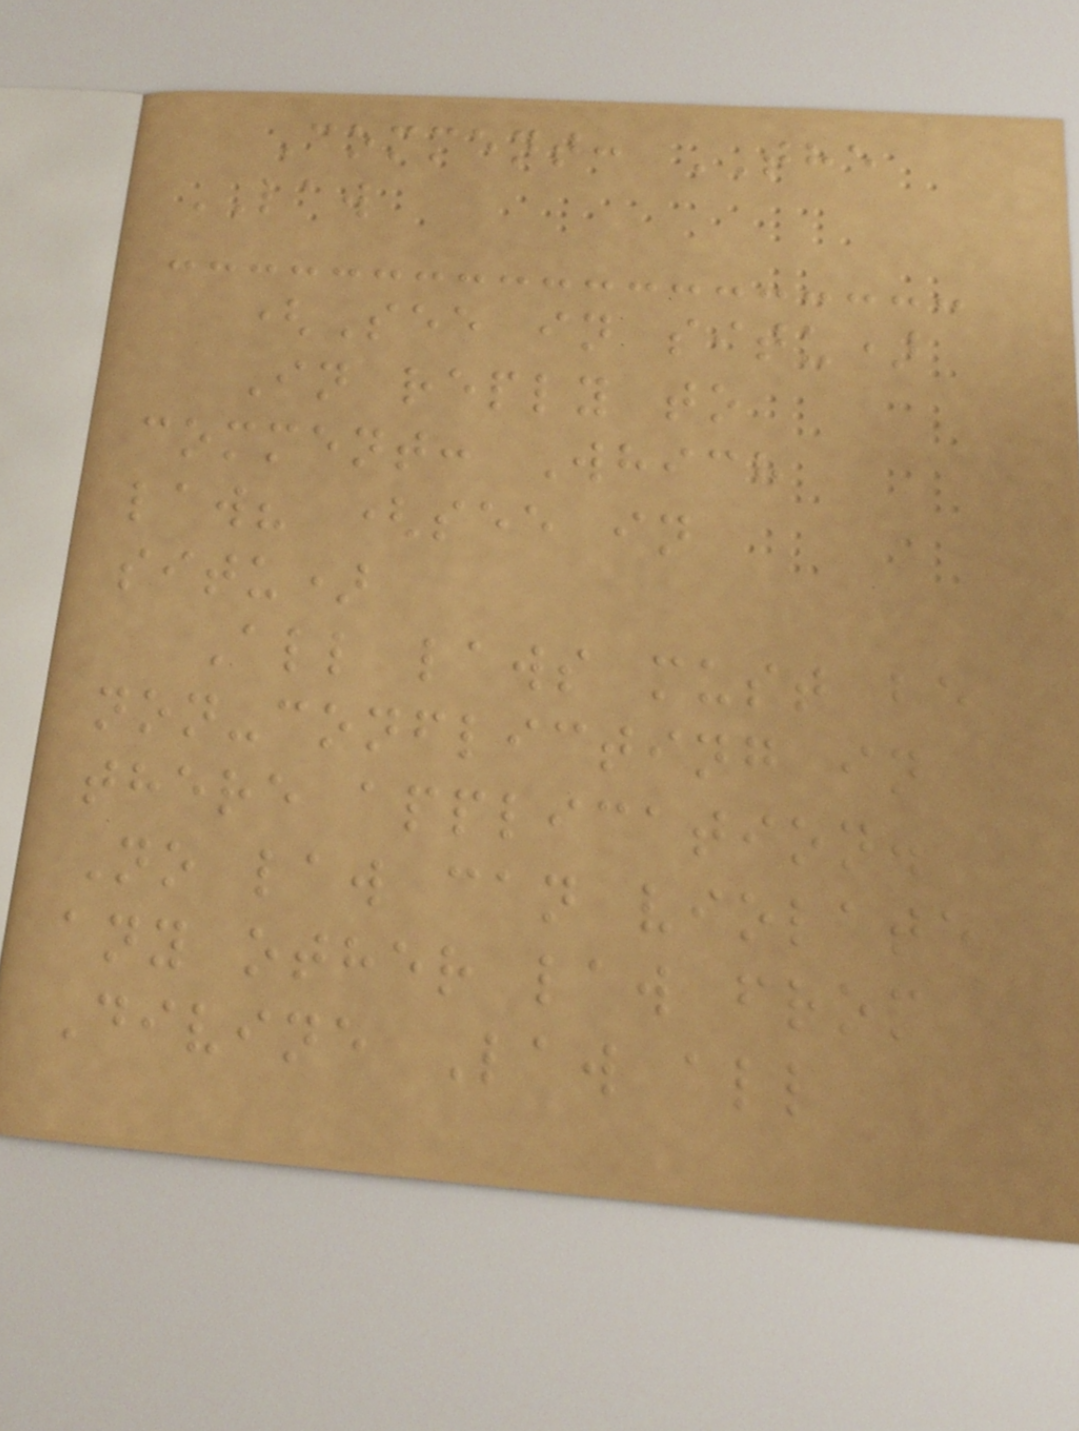Comment: THE
LAW
(See in situ)
In reply to
comment: Which
law? (see in
situ)
All laws must be
non-conflicting in
there application.
No law can violate
any other law from
Divine Law all
